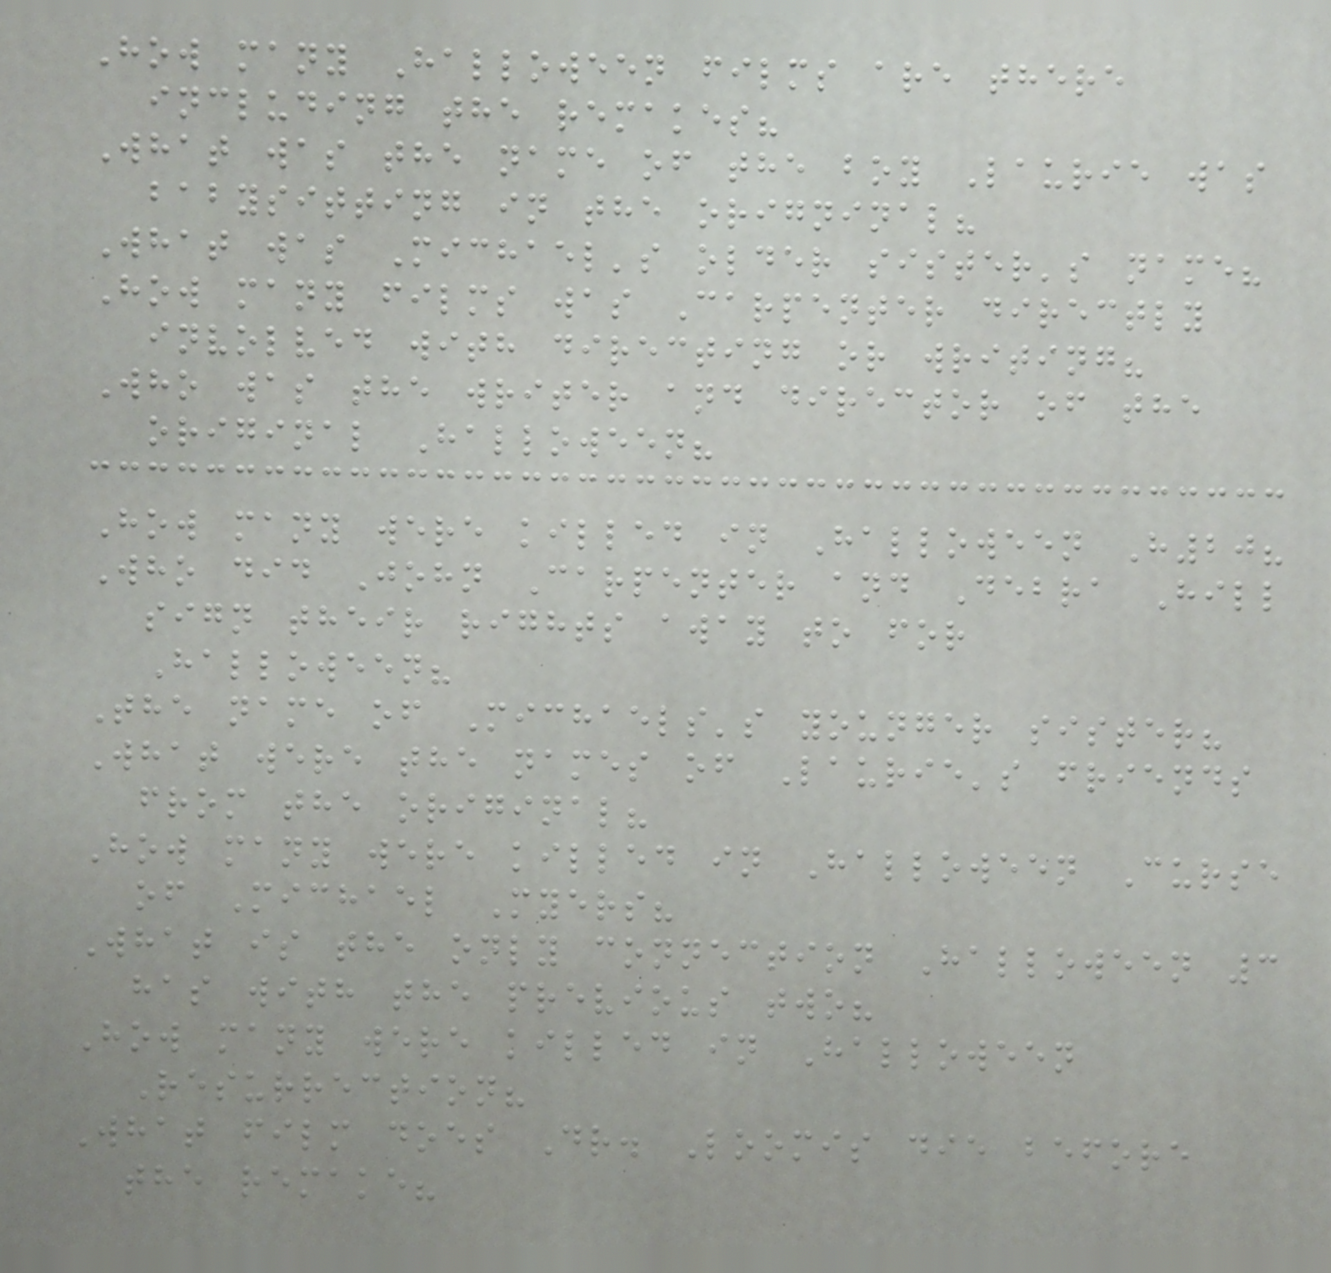How many Halloween films are there
including the remakes?
What was the name of the boy Laurie was
babysitting in the origninal?
What was Michael's older sister's name?
How many films was Carpenter directly
involved with directing or writing?
Who was the writer and director of the
original Halloween?
How many were killed in Halloween H20?
Who did John Carpenter and Debra Hill
sign their rights away to for
Halloween?
The name of Michaels's younger sister?
What were the names of Laurie's friends
from the original?
How many were killed in Halloween Curse
of Michael Myers?
What is the only connection Halloween 3
has with the previous two?
How many were killed in Halloween
Resurrection?
What film does Dr. Loomis die before
the remake?
